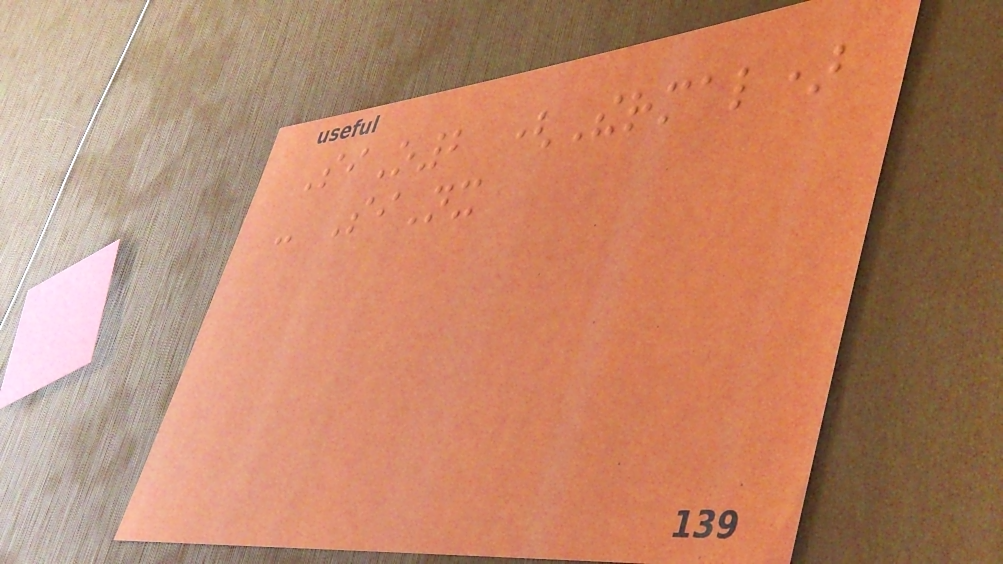SiO2 (Thermal)
- SiNx
